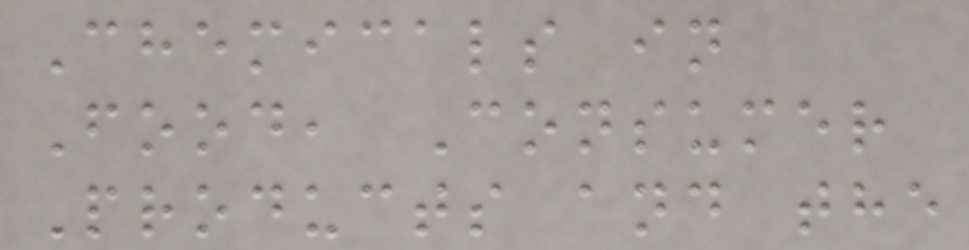Chemicals in
Food, Consumer
Products and the
